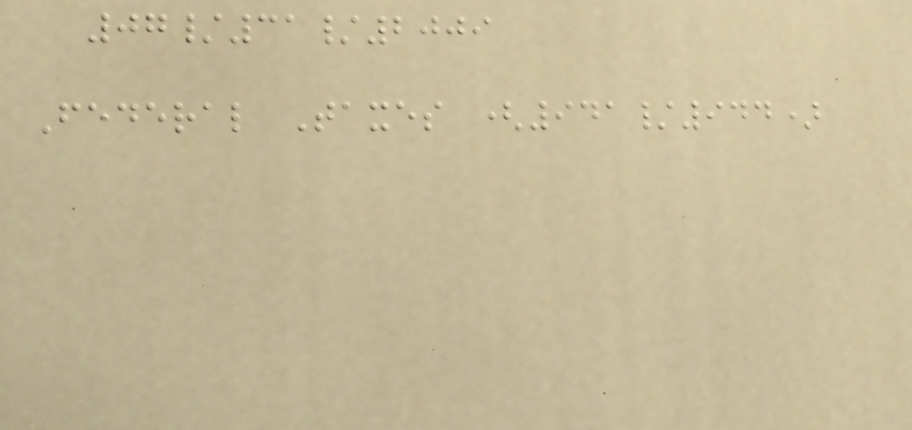07/31/2009
Federal Taxes (941/944)
